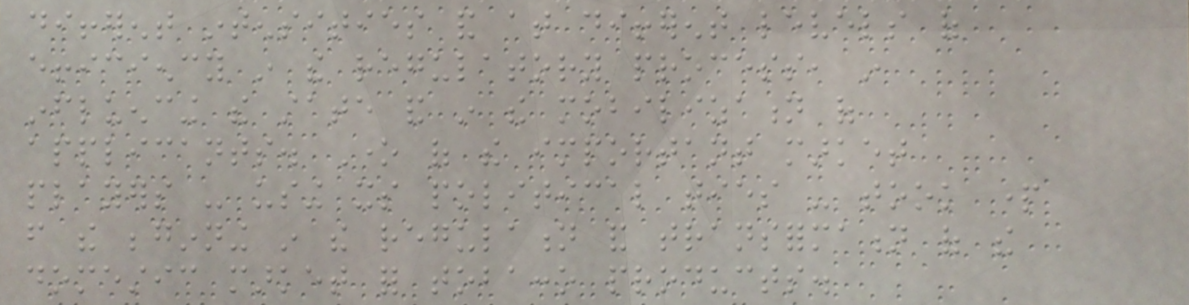different intensities and at different levels of
efficiency in the regulatory process, in
influencing the state and in the mobilization of
applicants. One of the important market
players - using its political ties - took part
from the beginning in the regulation and transformation of the
domestic market for tobacco products.
